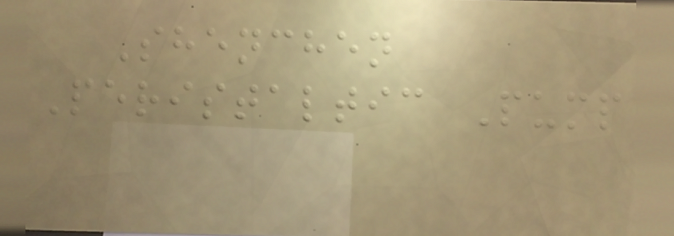Shenchen
Peristaltic Pump
